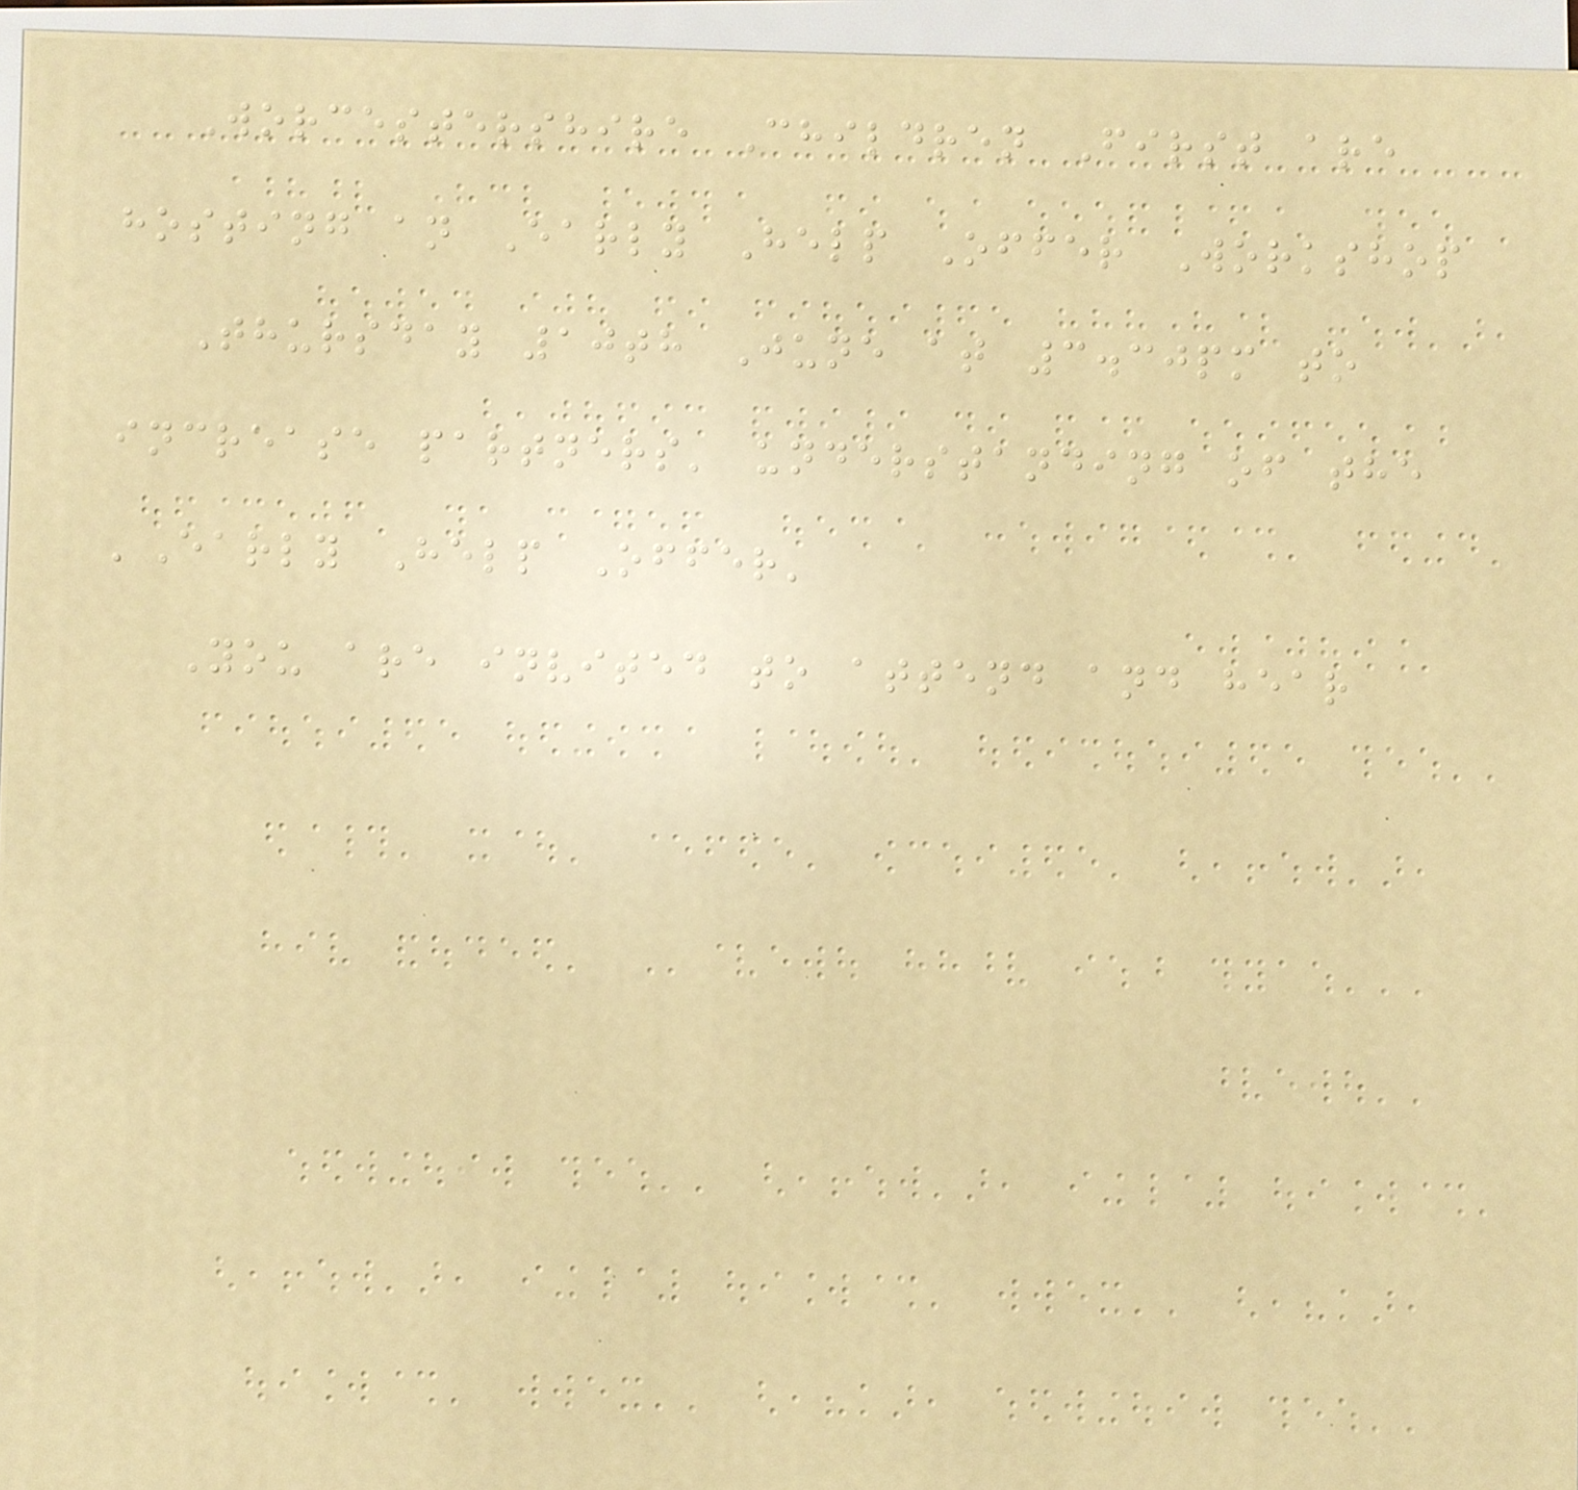Worcestershire Children First are
hosting an Early Help Offer Workshop
Thursday 10th June at 3.30pm to
increase partners' understanding of the
'Early Help Offer'
You are invited to attend and hear
